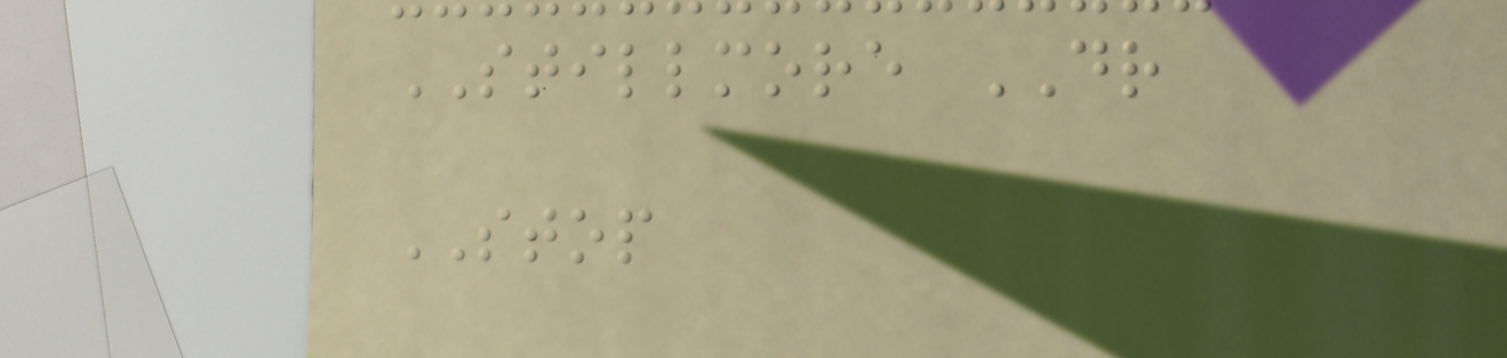STILLMORE DR
STOP
